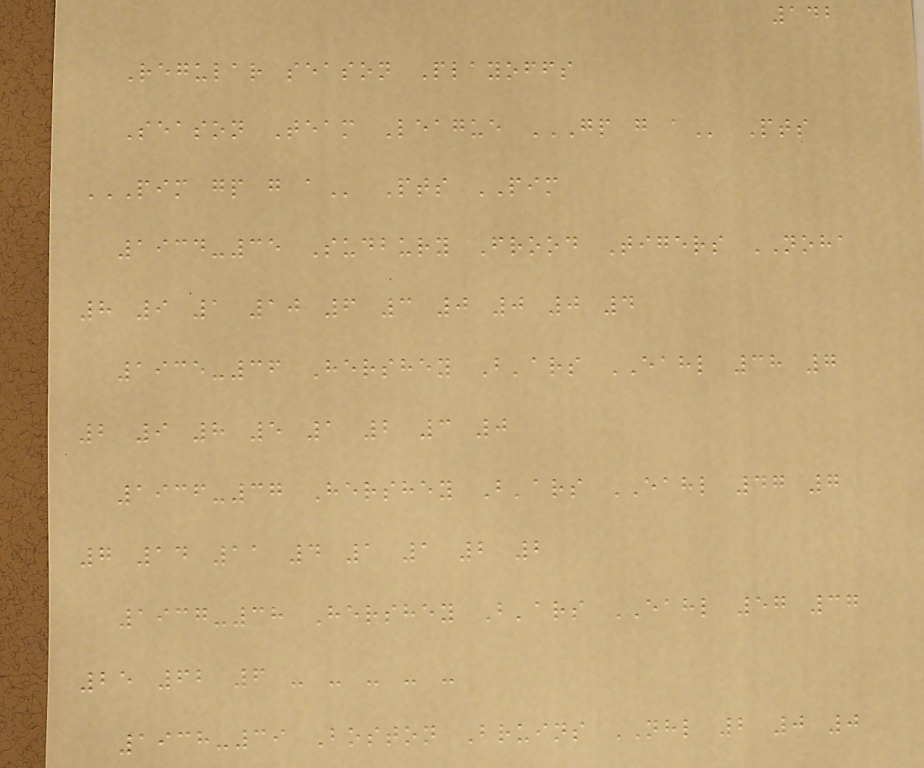142
Regular season Playoffs
Season Team League GP G A Pts
PIM GP G A Pts PIM
1934-35 Sudbury Frood Tigers NOHA
8 9 1 10 6 3 0 0 0 4
1935-36 Hershey B'ars EAHL 38 7
2 9 8 5 1 2 3 0
1936-37 Hershey B'ars EAHL 47 7
7 14 11 4 1 1 2 2
1937-38 Hershey B'ars EAHL 57 37
25 62 6 - - - - -
1938-39 Boston Bruins NHL 2 0 0
